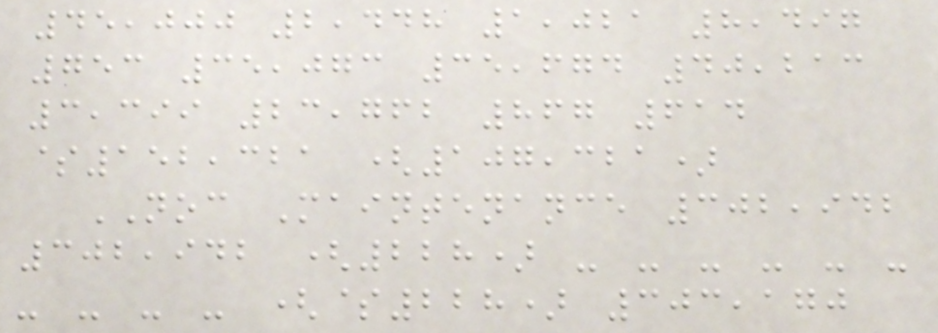45,000 2,448 1,021 8,497
753 35,073 35,674 40,213
3,399 23,762 867 614
$152,321 (107,321)
NOC Maintenance 302,942
302,942 (228) - - - - - -
- - - - ($228) 303,170
